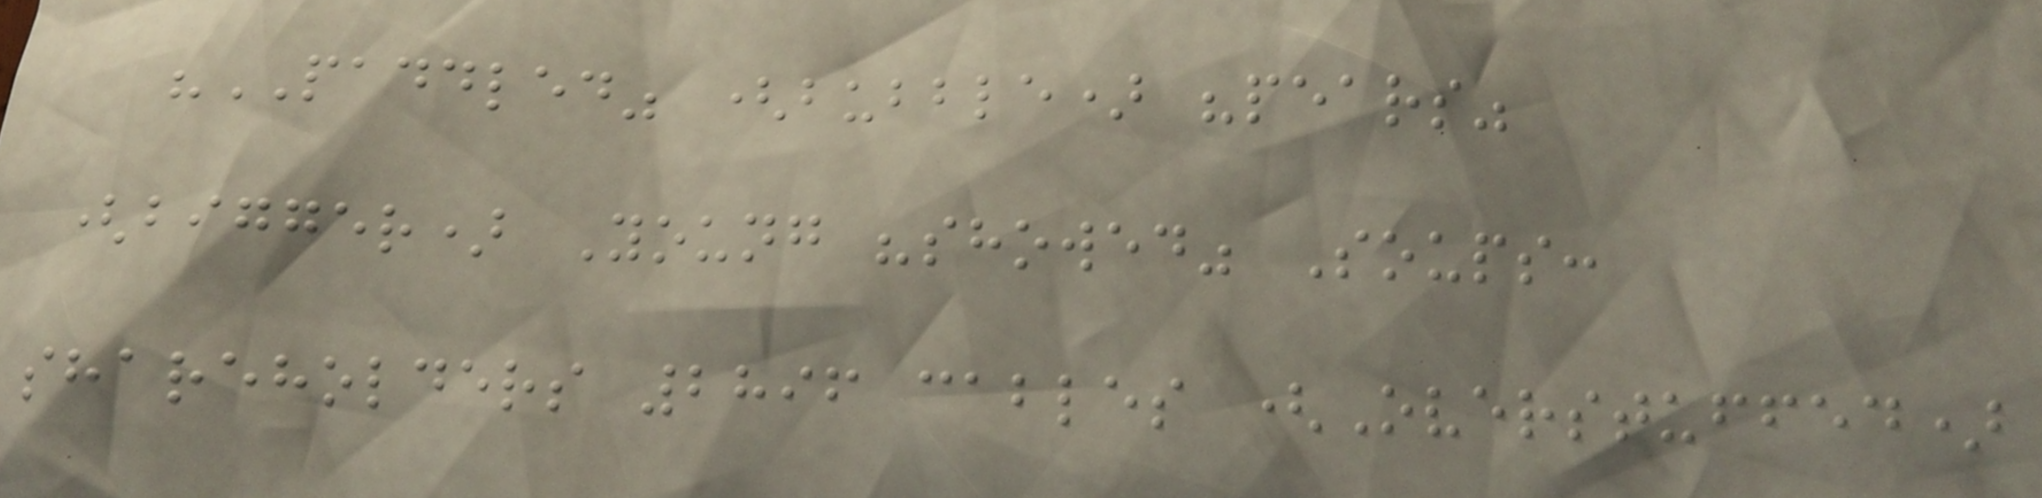"PADDLED" (bubble) "pears"
(bigger) Young "showed" Soups:
shareholders 2896 cables (Overstuffed)
